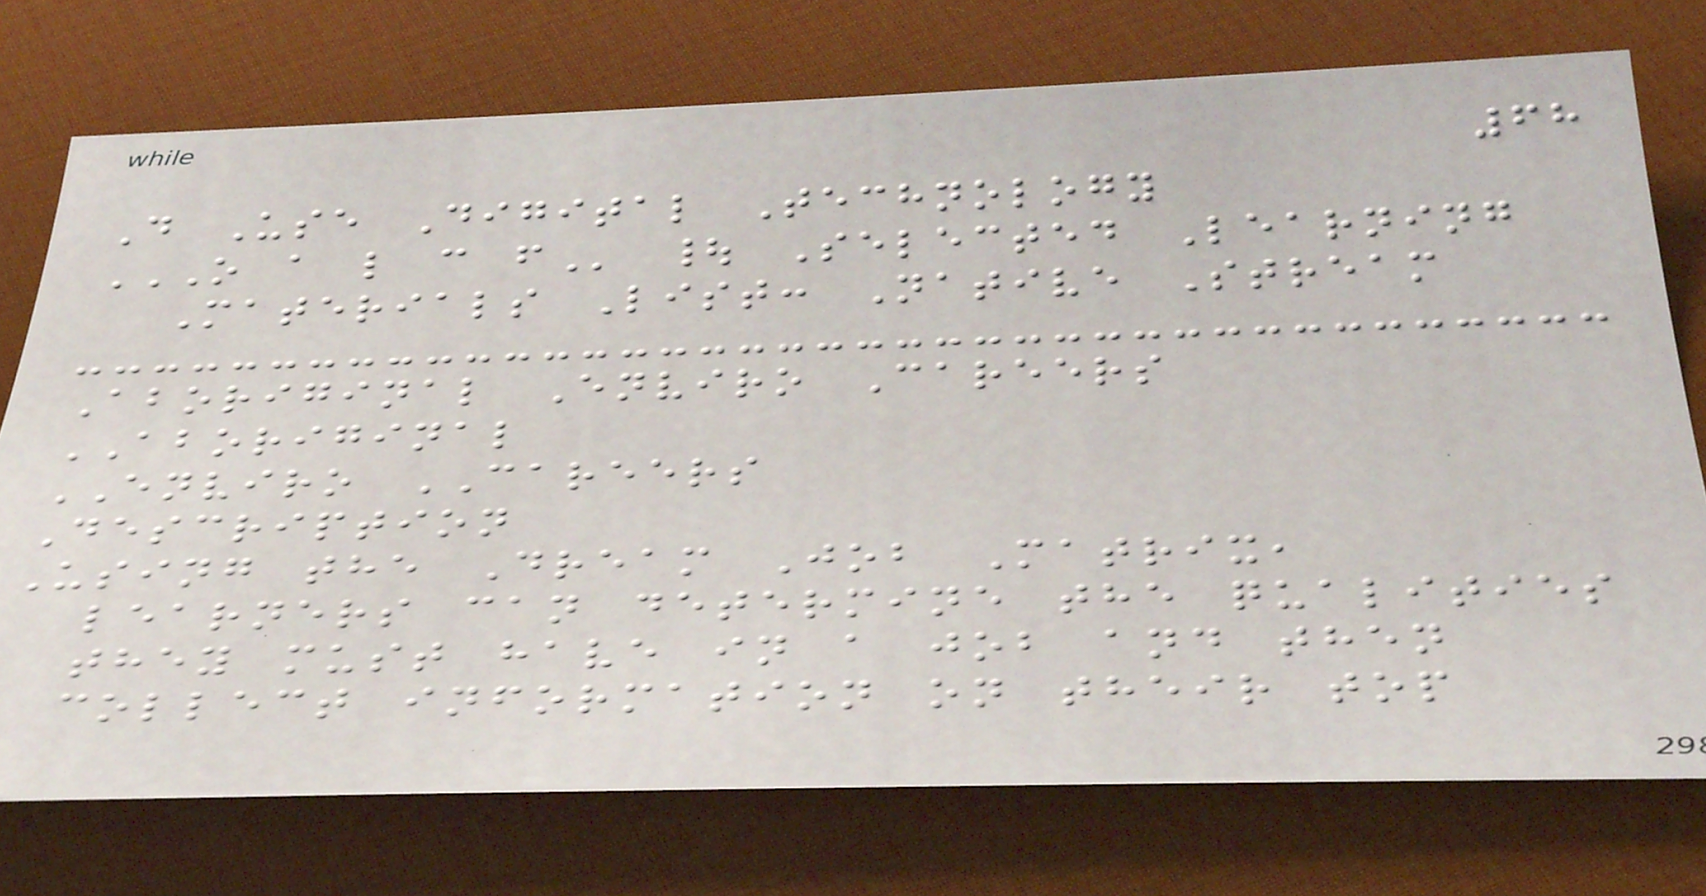68
D Use Digital Technology
O A L C F | Selected Learning
Materials List: Native Stream
Aboriginal Enviro Careers
ABORIGINAL
ENVIRO CAREERS
Description
Using the Dream Job Matrix,
learners can determine the qualities
they must have in a job and then
collect information on their top
